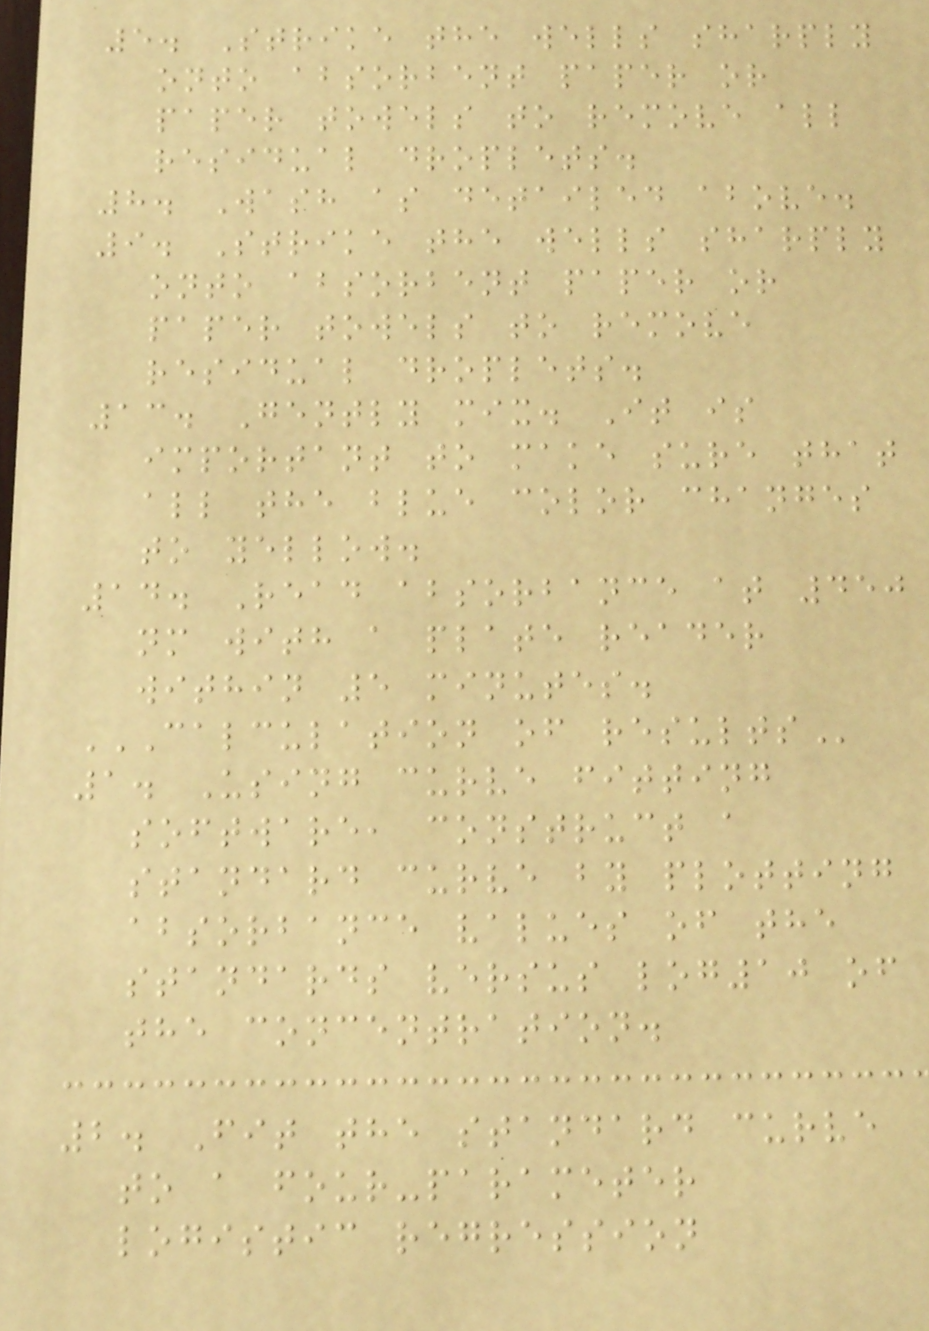5. Strike the wells sharply
onto absorbent paper or
paper towels to remove all
residual droplets.
8. Wash as detailed above.
9. Strike the wells sharply
onto absorbent paper or
paper towels to remove
residual droplets.
13. Gently mix. It is
important to make sure that
all the blue color changes
to yellow.
14. Read absorbance at 450
nm with a plate reader
within 5 minutes.
CALCULATION OF RESULTS
1. Using curve fitting
software, construct a
standard curve by plotting
absorbance values of the
standards versus log10 of
the concentration.
2. Fit the standard curve
to a four-parameter
logistic regression
